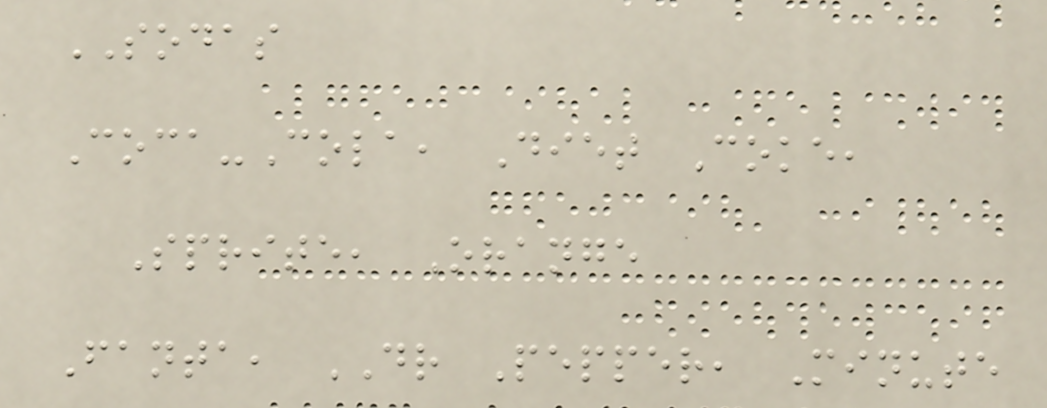SODAS
Coca-Cola, Diet Coke,
Sprite, Orange
Fanta, DR Pepper, Minute
